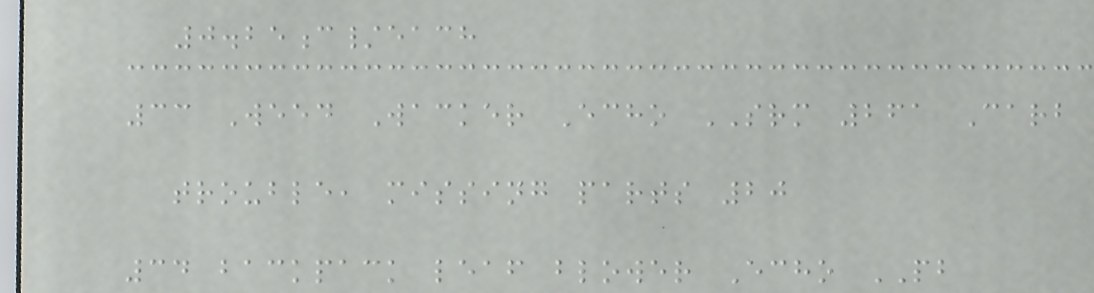0.25c/each
33 Weed Wacker Echo SRM 261 Carb
trouble, missing parts 20
34 backpack leaf blower Echo PB
